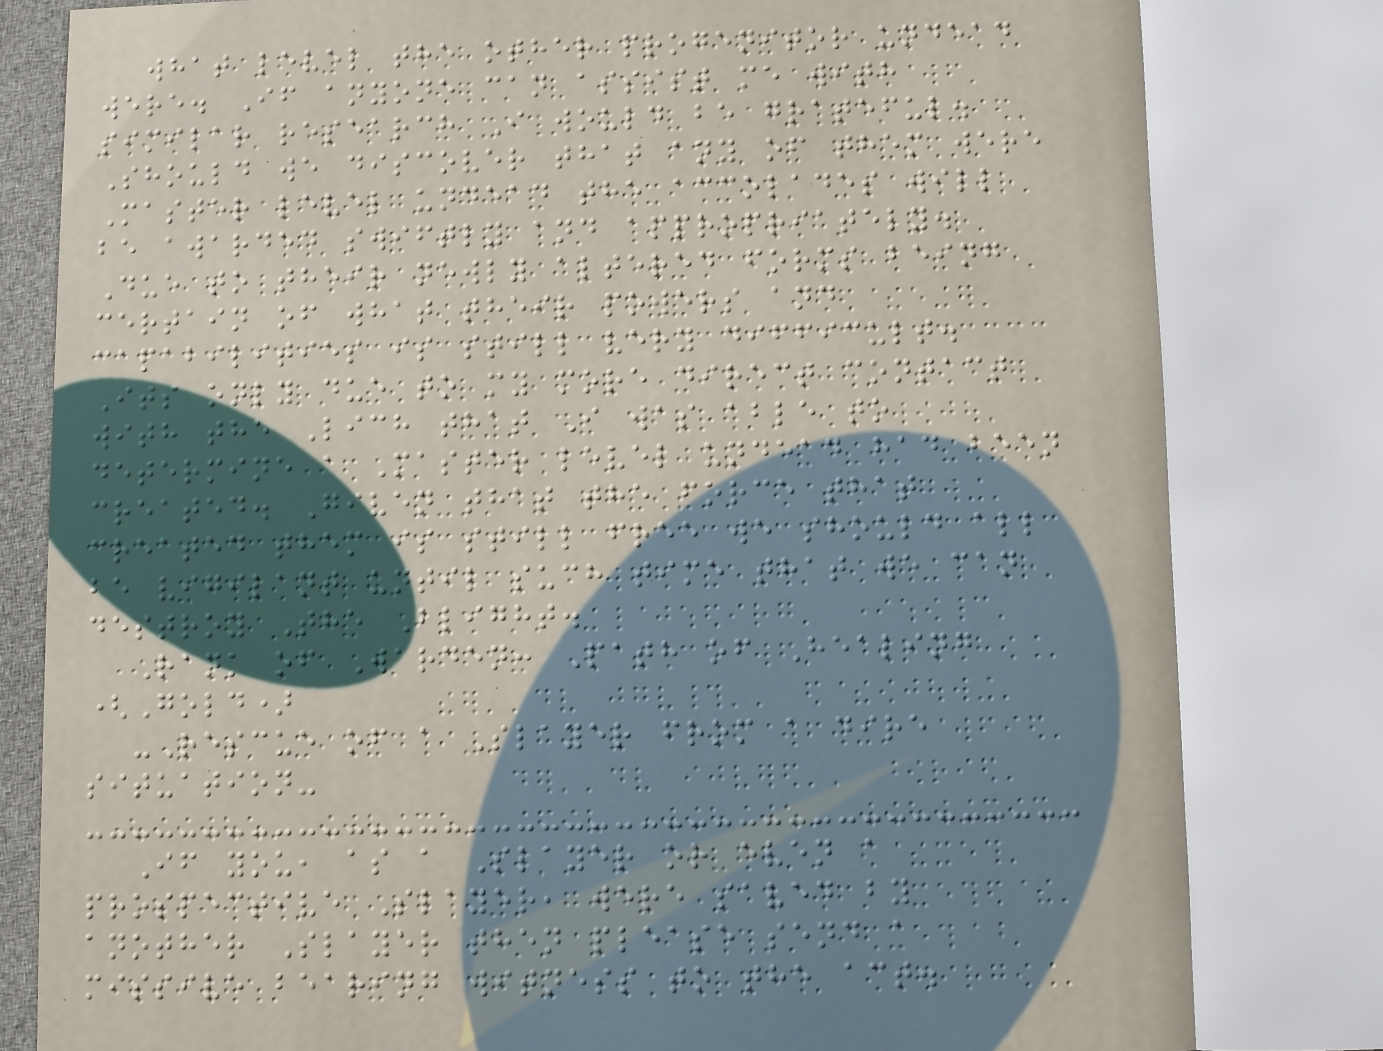what level the other progenitor undead
were. If anyone can assist me with
similar research I would be grateful.
Should we discover that any of them were
Master level undead the accolades will
be awarded swiftly and appropriately.
Due to their newly altered forms being
certain of what their powers and
capabilities is still very difficult.
Its only due to my more direct contact
with the Lich that I was able to
determine a Master level undead had been
created. Given that the force that
created them is still free we should all
be vigilant until such time that we can
destroy The Blight.
Rank of Warden: Path of Healing
(Gold)
-Rescue of a Slayer from a dire
situation-
If you, as a Slayer or even a
prospective Slayer, were saved by
another Slayer then please send a
missive bearing witness to the act.
